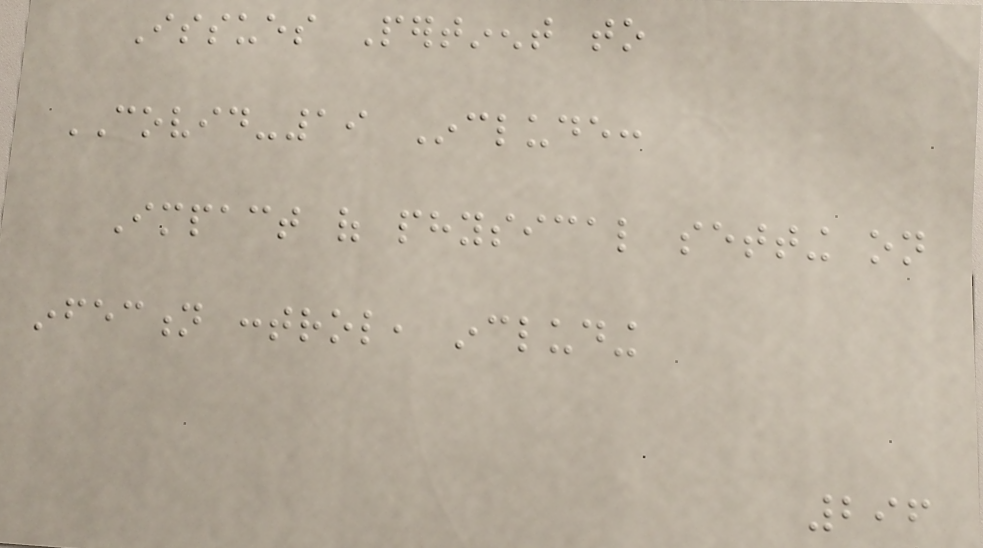Issues Pertinent to
COVID-19 Include:
Impact of physical setting on
infection control, including
296
